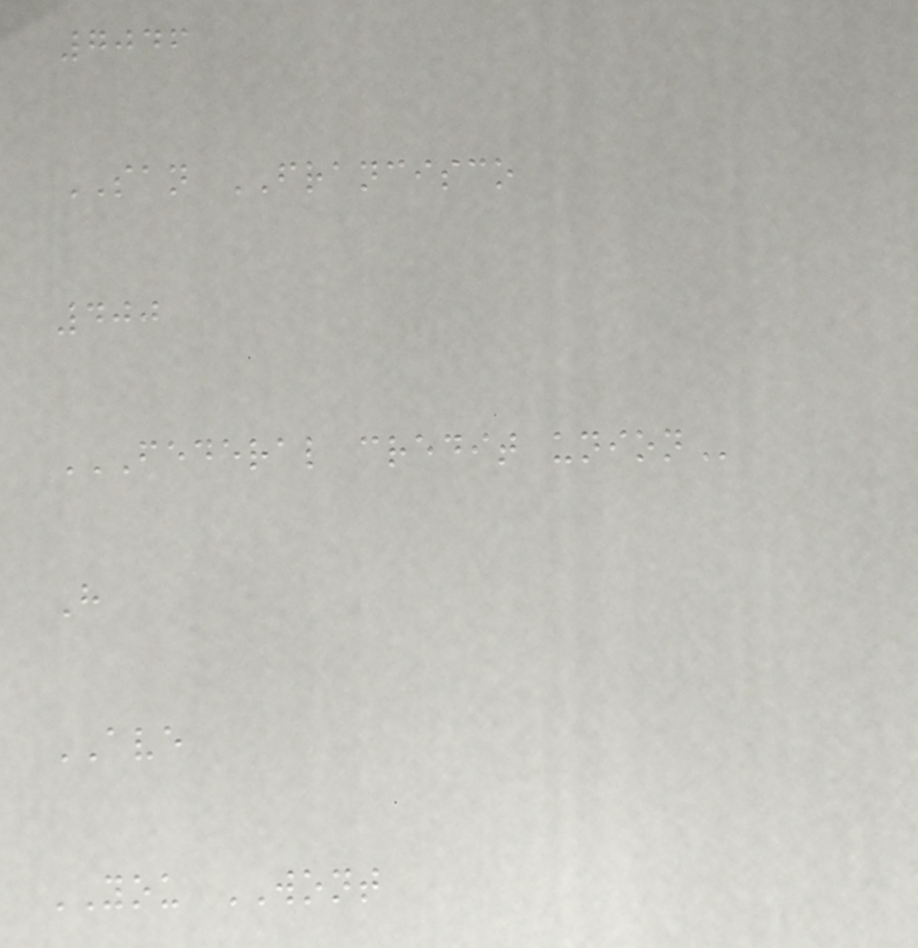7046
SAN FRANCISCO
400
FEDERAL CREDIT UNION
H
AVE
YOU WONT
